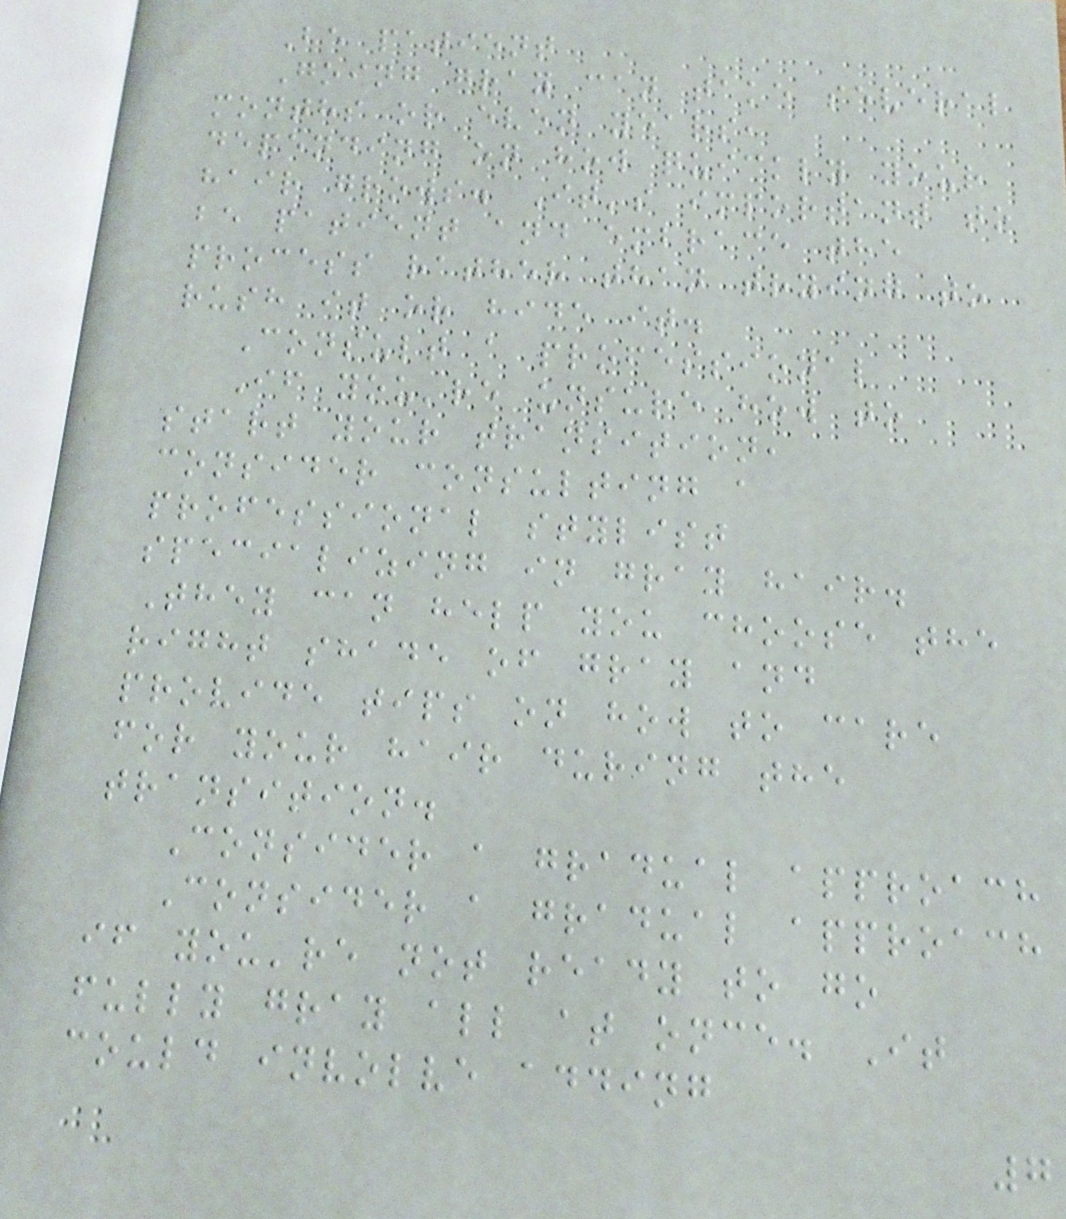Be patient
Going gray can take several
months or even years,
depending on how quickly your
hair grows. It's important to
be patient and embrace the
process rather than trying to
rush it or hide it.
Consult a professional
If you're unsure how to
start your transition,
consider consulting a
professional stylist
specializing in gray hair.
They can help you choose the
right shade of gray and
provide tips on how to care
for your hair during the
transition.
Consider a gradual approach
Consider a gradual approach
if you're not ready to go
fully gray all at once. It
could involve adding
7
